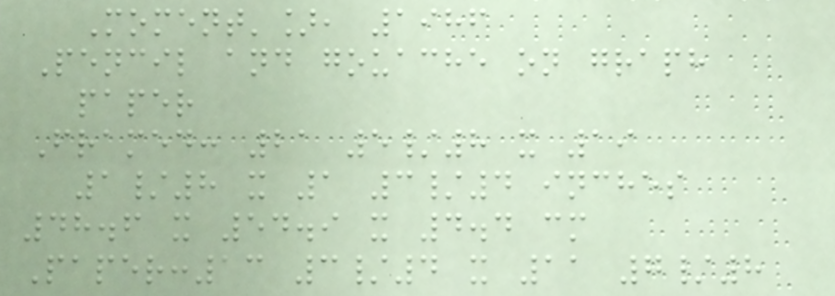Moment'], 1986
Pencil and gouache on graph
paper
Framed: 21 5/8 x 19
1/8 x 1 3/4 inches
48.6 x 54.9 x 4.4 cm
Paper:13 3/4 x 11 7/8
